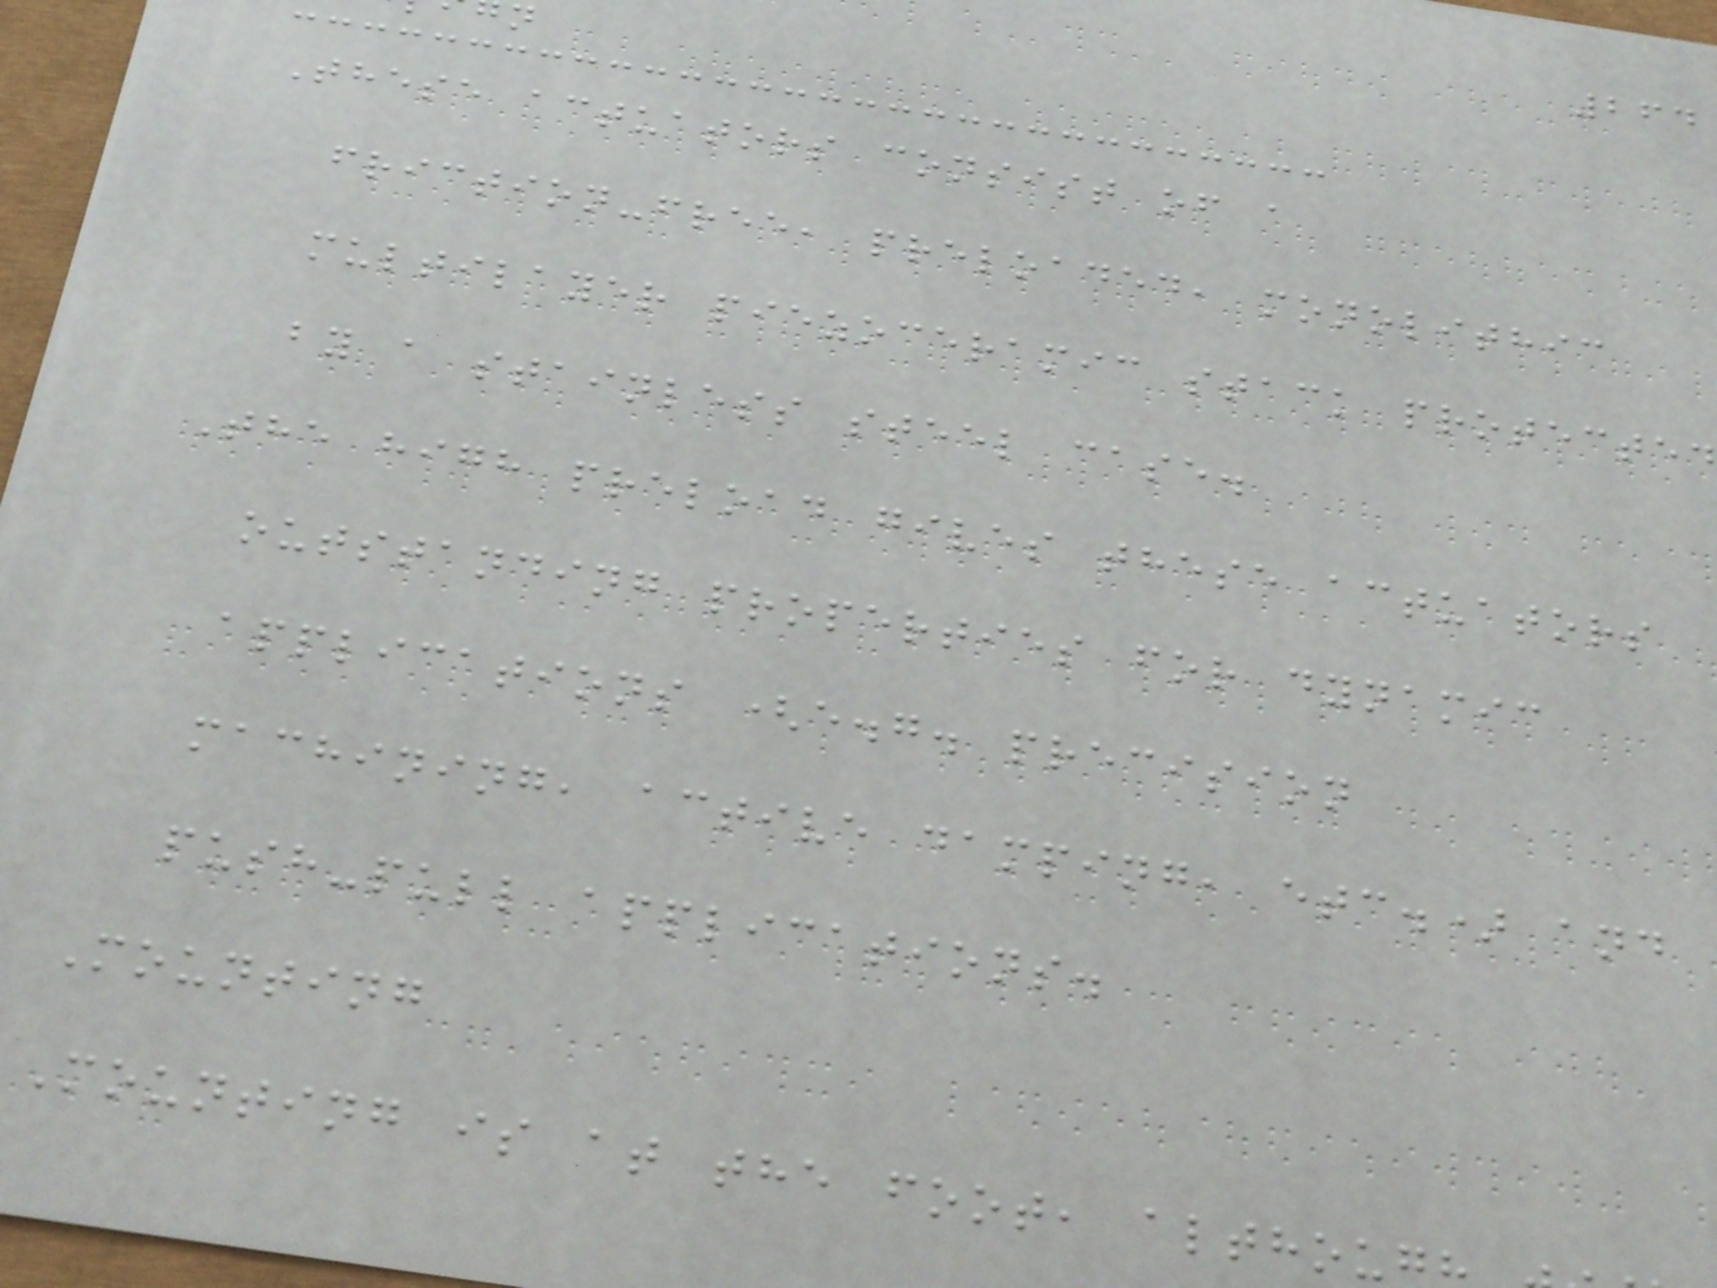264
These actuators consist of a
friction-free, preloaded, monolithic
multilayer piezoceramic stack protected
by a stainless steel case.
The high preload gives these actuators
outstanding properties for dynamic
applications (e.g. precision
machining, active damping, etc.) and
push-pull applications.
Mounting
Mounting is at the foot, althou
